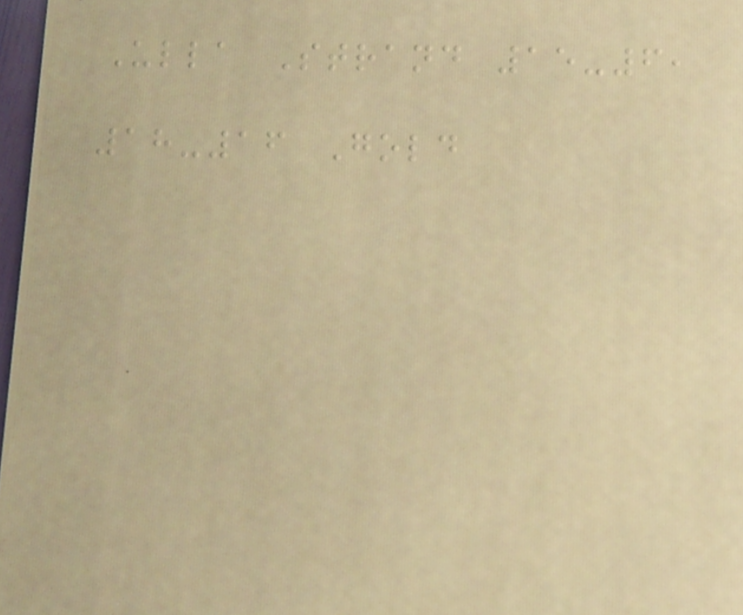Ulla Strand 15-6,
18-16 Gold
